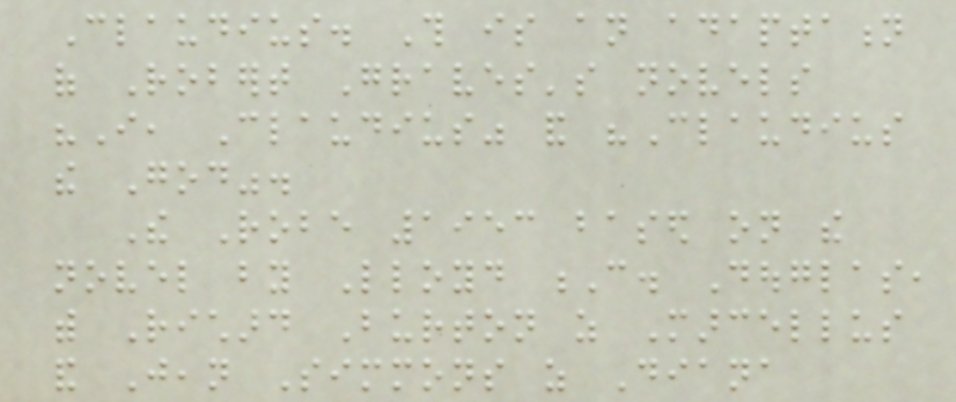Claudius. This is an adaptation
of Robert Graves's novels
"I, Claudius" and "Claudius
the God".
The Robe 1953 based on the
novel by Lloyd C. Douglas,
with Richard Burton as Marcellus
and Jean Simmons as Diana
